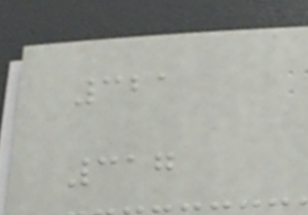321
317
